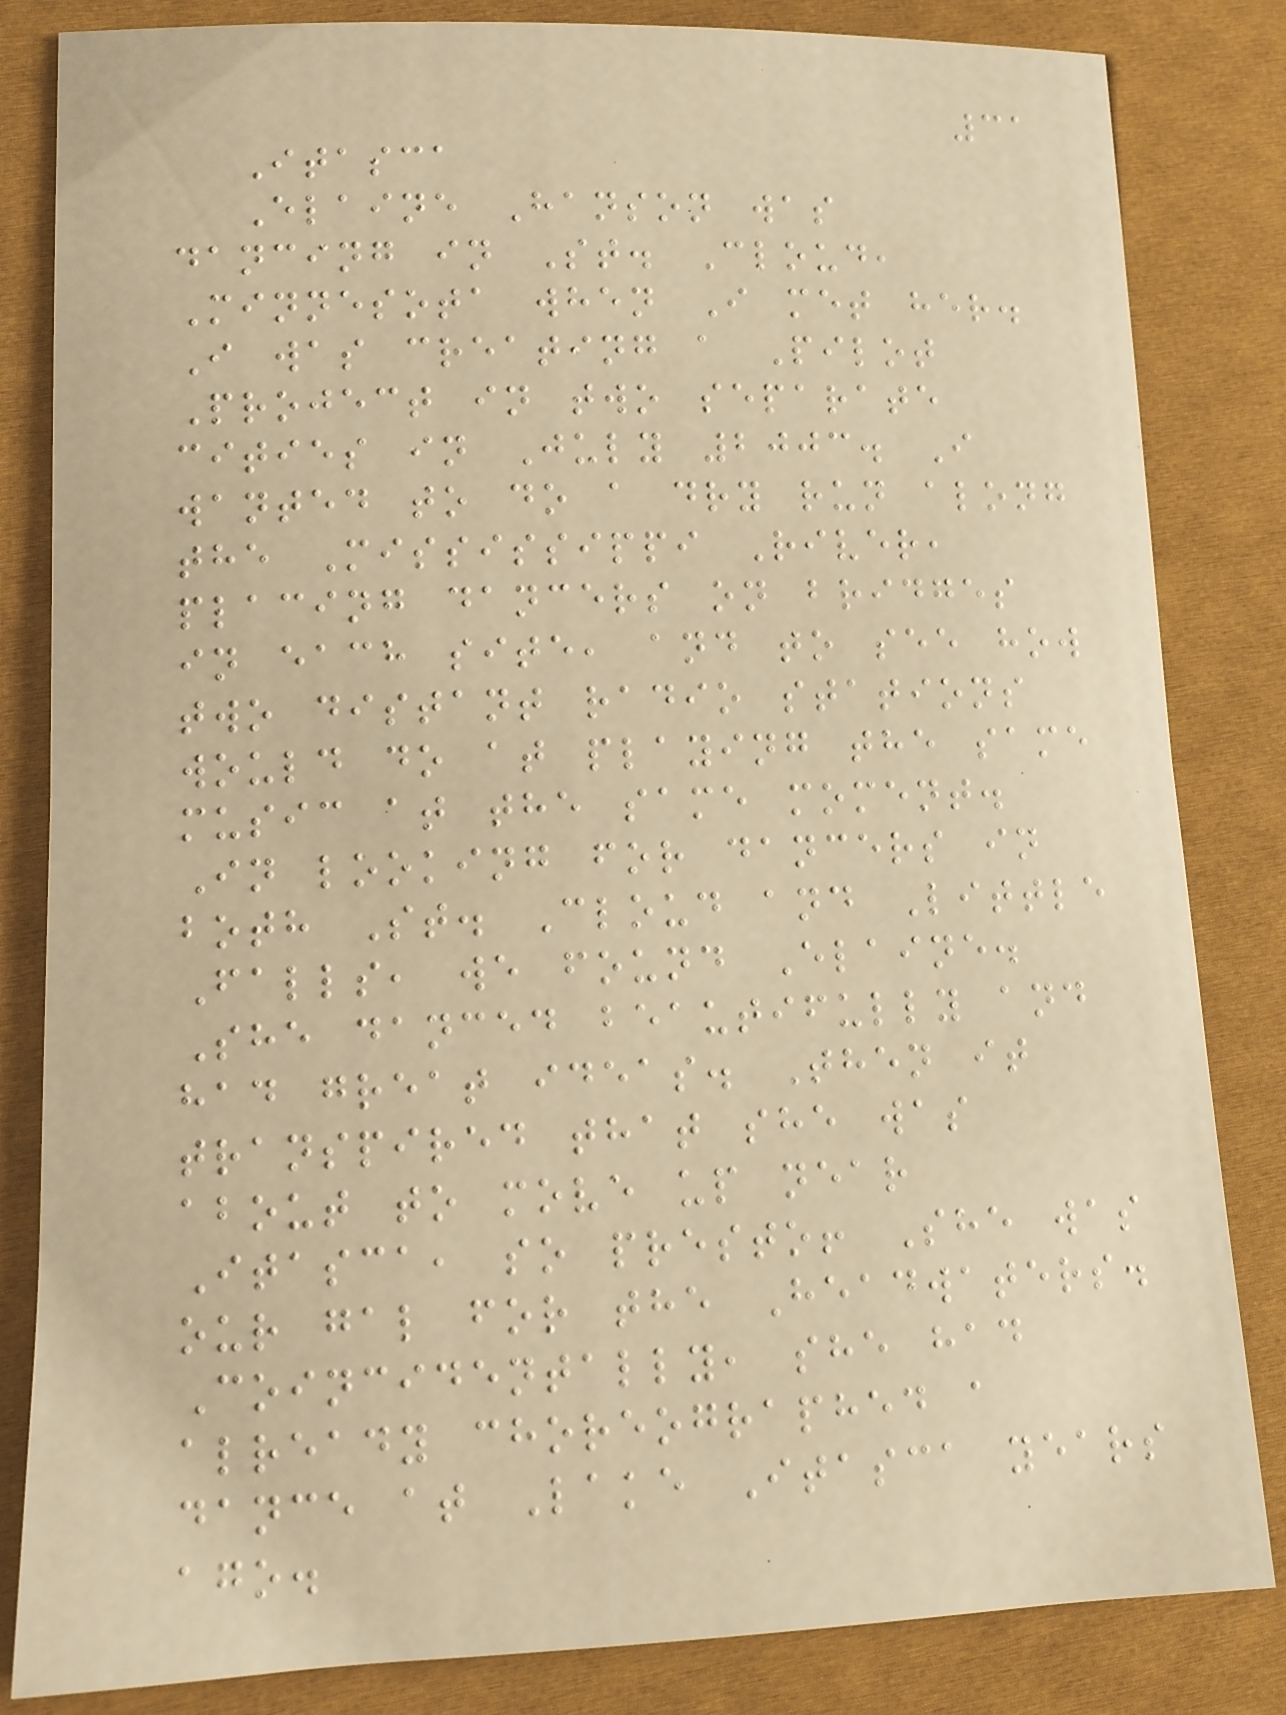31
Itasca
Elaine Hanson was
dancing in St. Cloud,
Minnesota when I met her.
I was creating a Pilot
Project in two separate
cities in July 2003. I
wanted to do a dry run along
the Mississippi River,
placing dancers on bridges
in each site, and to see how
two distant radio stations
would do at playing the same
music at the same moment.
In looking for dancers in
both St. Cloud and Little
Falls, we found Elaine.
She danced beautifully and
had great ideas. Then it
transpired that she was
about to move up near
Itasca, so presto! She was
our gal for the Headwaters.
Coincidentally, she had
already choreographed a
dance at Lake Itasca years
ago.
